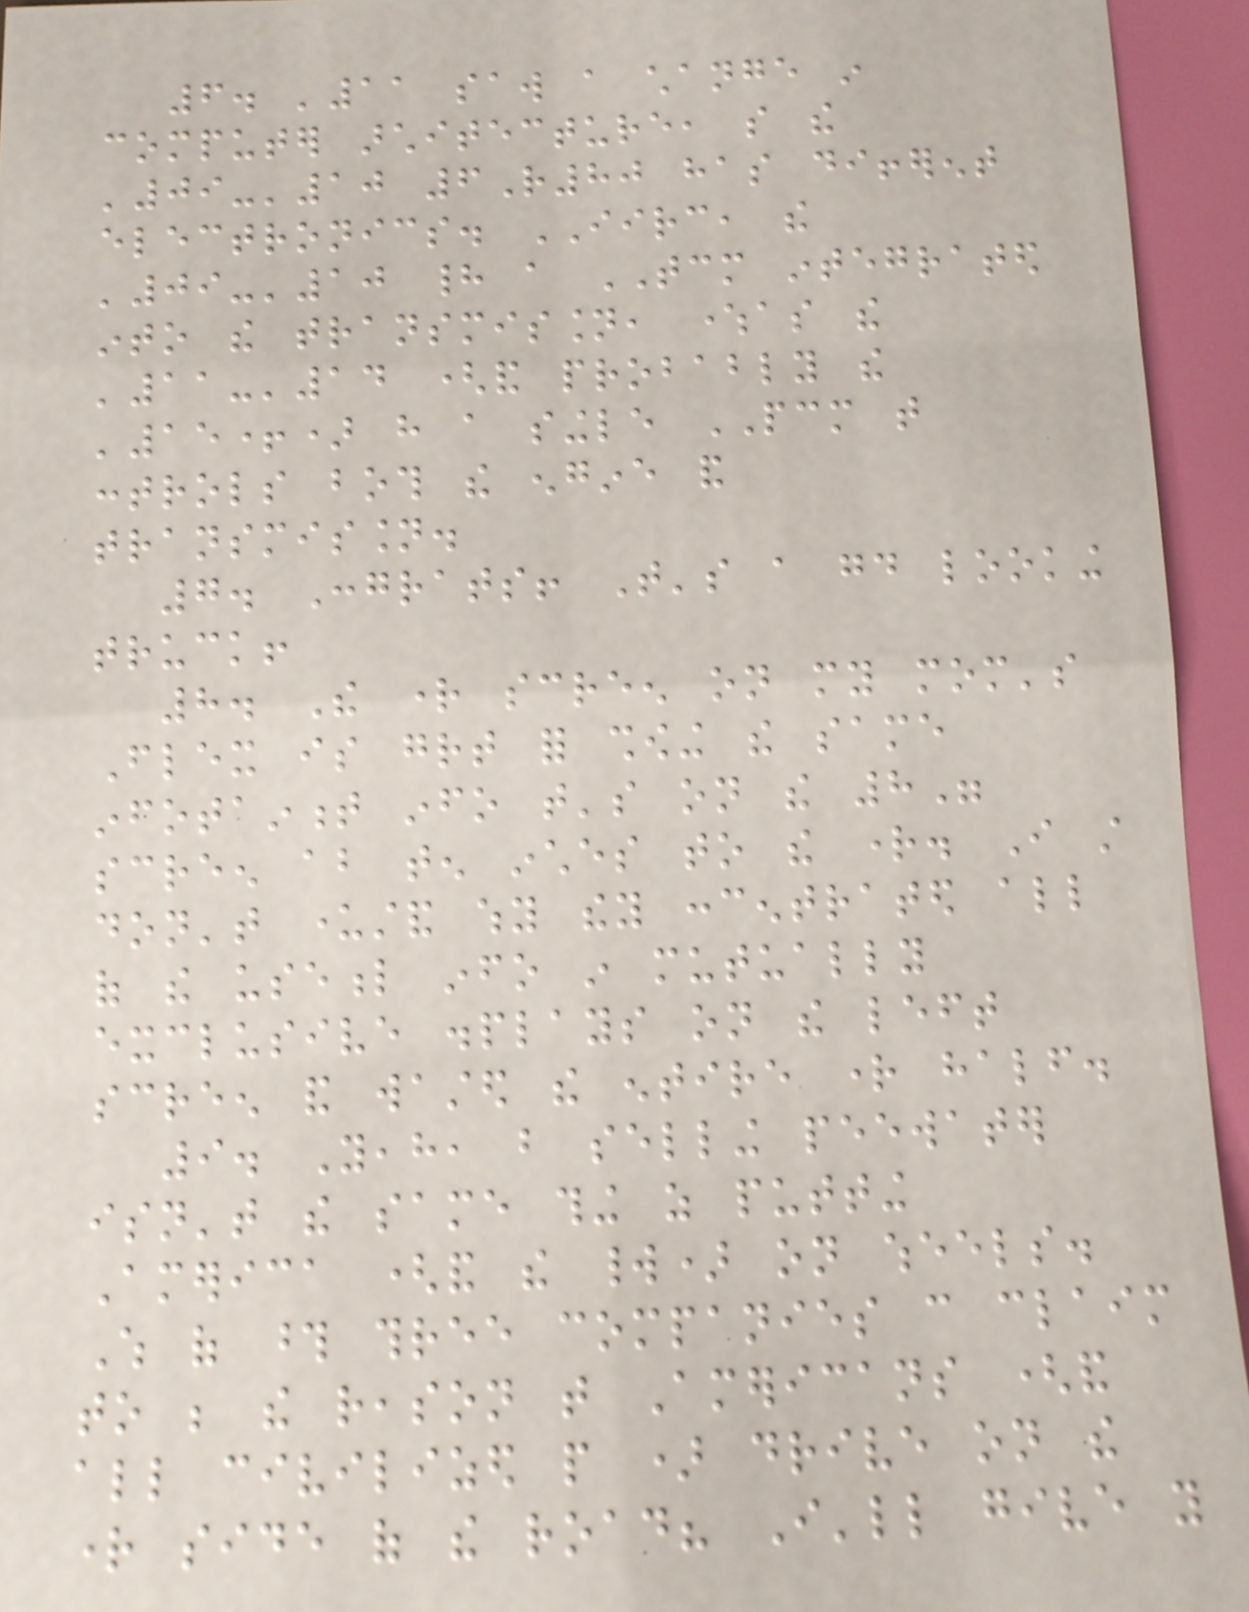6. '11 saw a change in
computer architecture, so the
'09-'10 6R80 has different
electronics. IIRC, the
'09-'10 had a TCM integrated
into the transmission, whereas the
'11-'14 (and probably the
'15+) have a single PCM that
controls both the engine and
transmission.
7. Congrats! That's a good looking
truck!
8. The right screen on my mom's
Flex is great for showing the same
infotainment info that's on the 8"
screen about ten inches to the right. I still
don't understand why they concentrated all
of the useful info in mutually
exclusive displays on the left
screen and wasted the entire right half.
9. Yeah, but selling peewater
isn't the same thing as putting
America (and the world) on wheels.
Which of those three companies can claim
to be the reason that Americans (and
all civilized people ) drive on the
right side of the road? I'll give you
